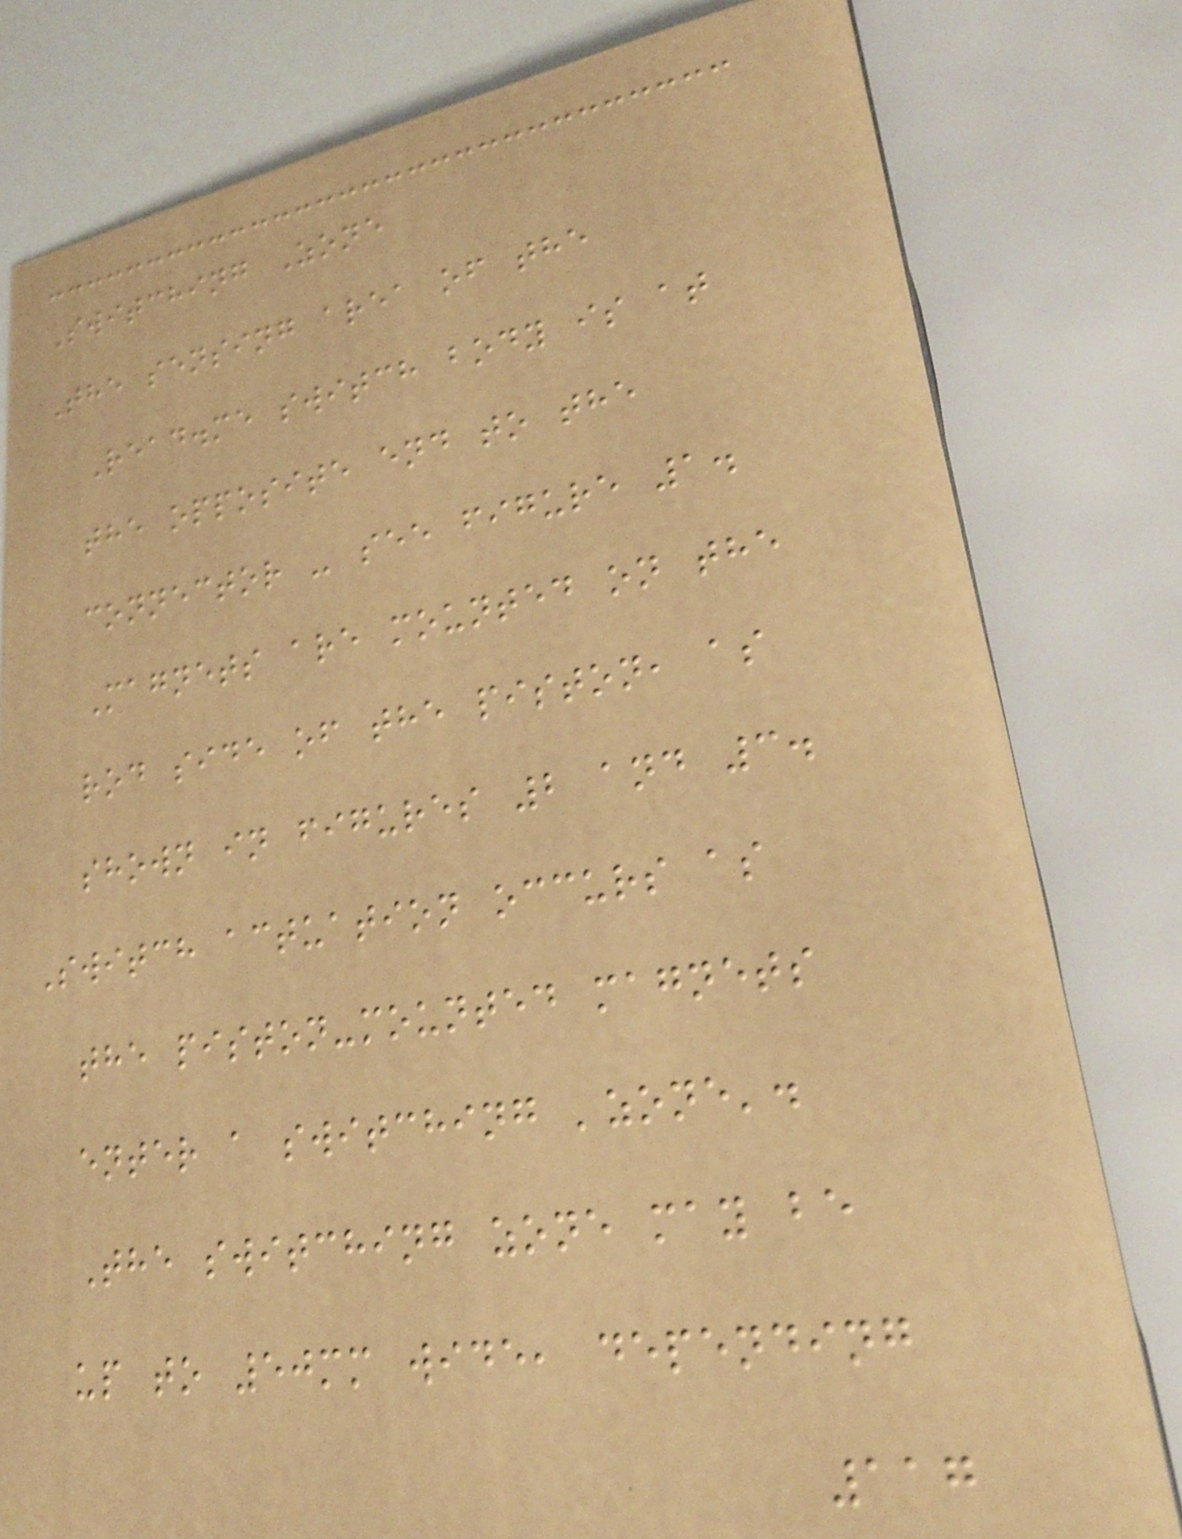Switching Zone
The sensing area of the
Read.me switch body is at
the opposite end to the
connector - see figure 1.
Magnets are mounted on the
rod side of the piston, as
shown in figures 2 and 3.
Switch actuation occurs as
the piston-mounted magnets
enter a switching 'zone'.
The switching zone may be
up to 50mm wide, depending
117
